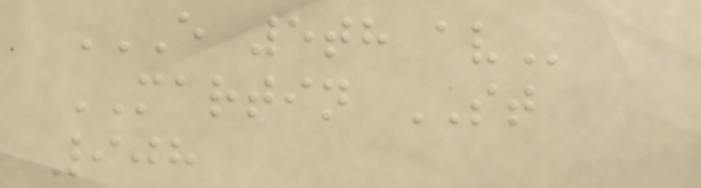E 5TH AV
MARTIN ST
908
